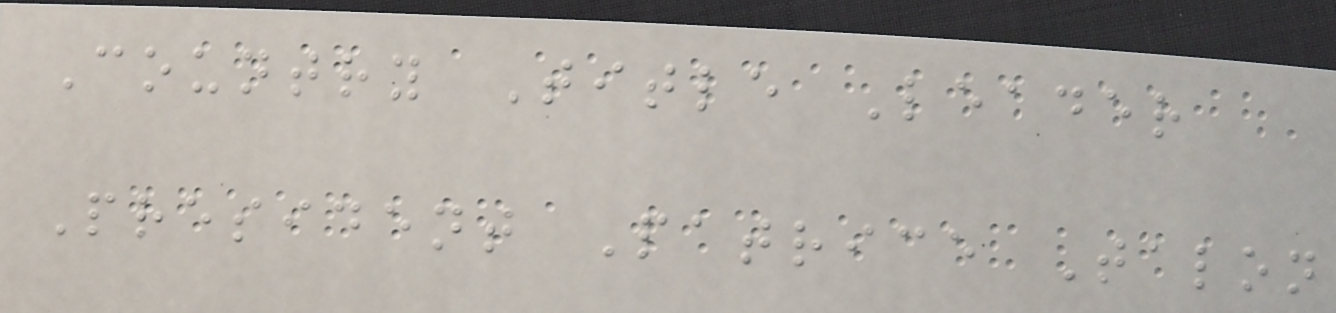Country Title Leader
President Patrice Talon
